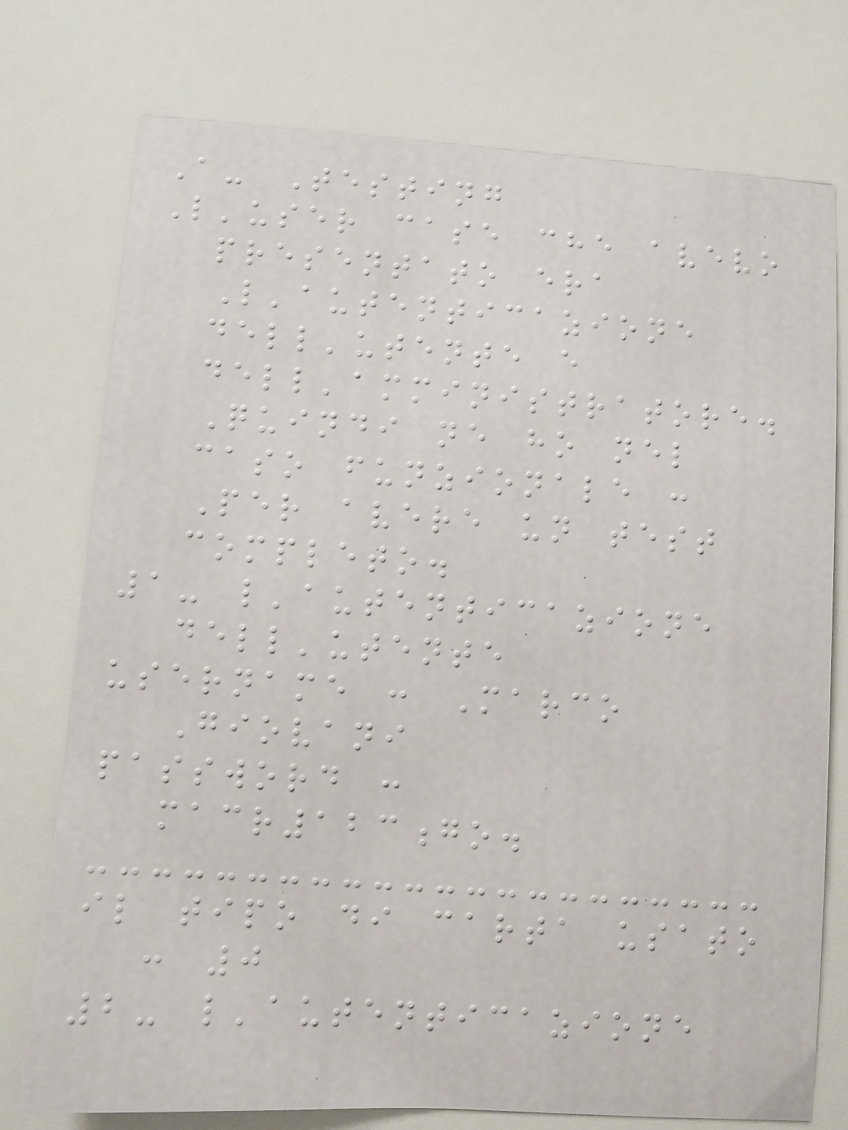A- Testing
L'user case che avevo
presentato era
L'autenticazione
dell'utente e
dell'amministratore.
Quindi ne ho nel
caso funzionale :
Per avere un test
completo.
1- l'autenticazione
dell'utente
username : Marco
Giovani
password :
macr123go.
il tipo di carta usato
: 0
2- l'autenticazione
